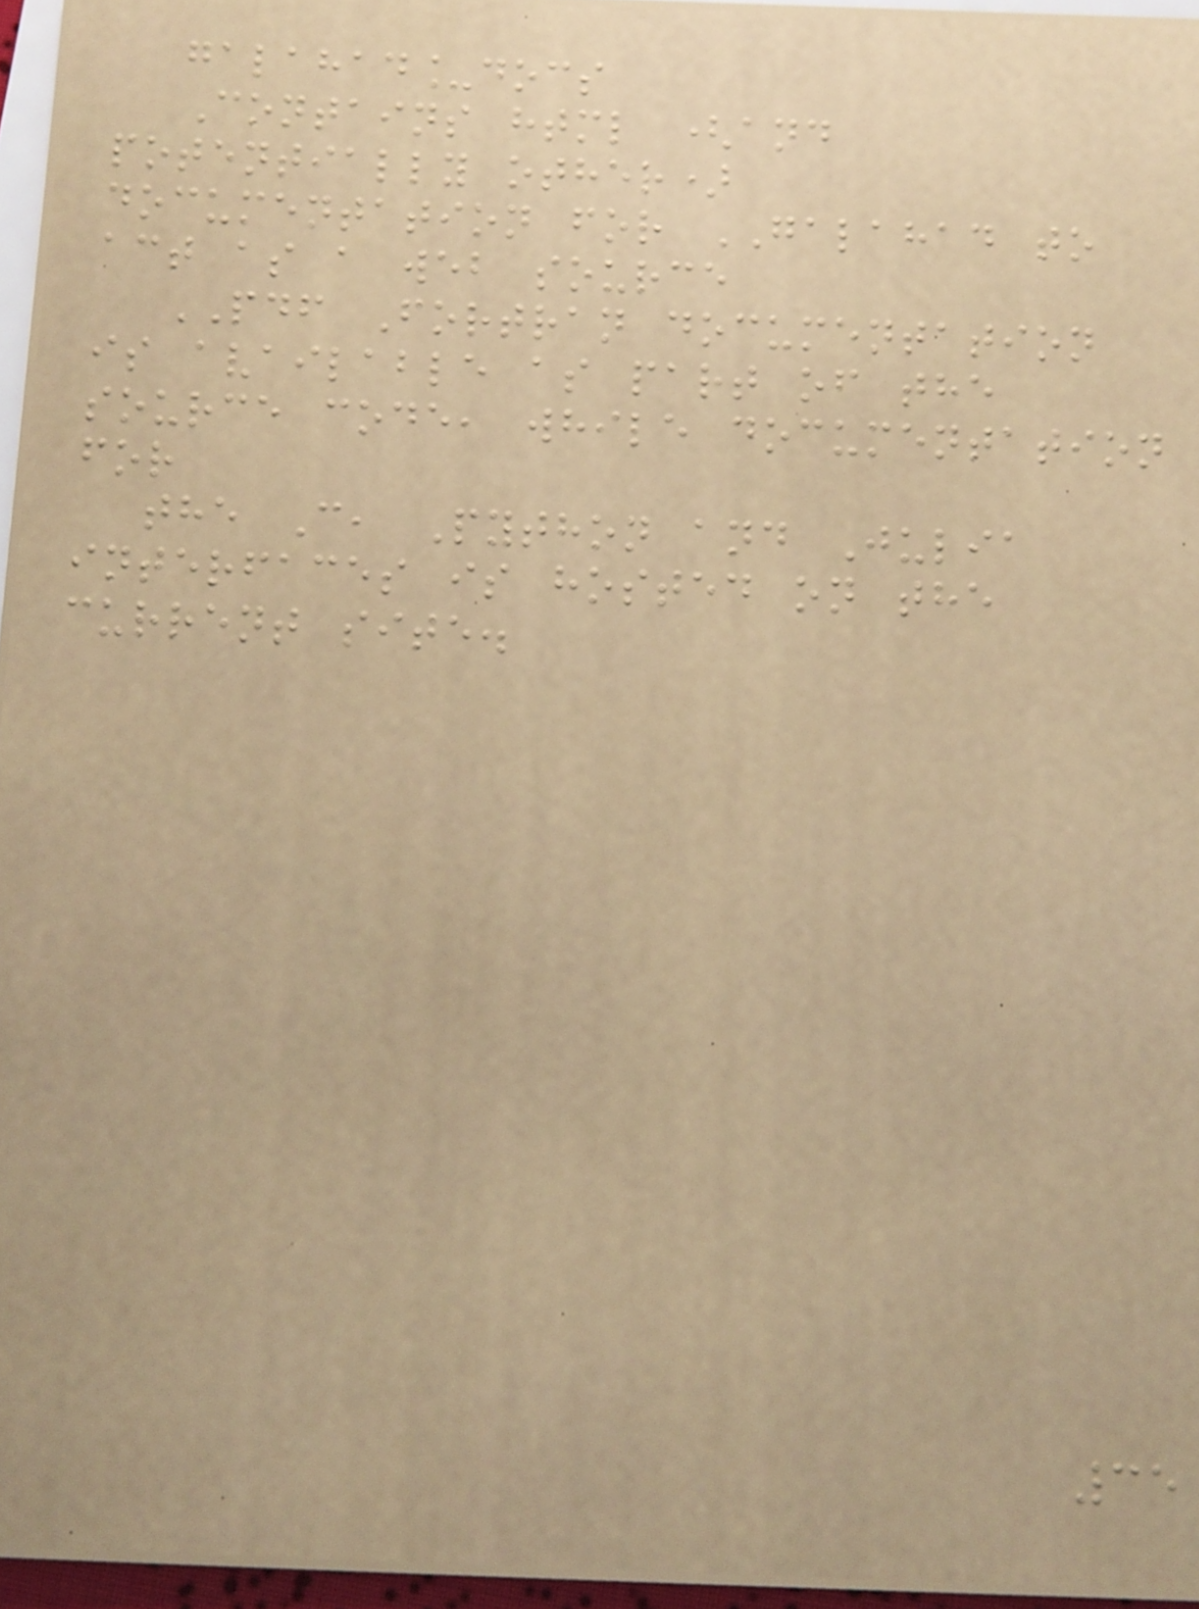galahad_docs
Contains html (and
potentially other)
documentation for GALAHAD to
act as a web source
PDF Fortran documentation
is available as part of the
source code, while documentation
for
the C, Python and Julia
interfaces is hosted on the
current site.
35
